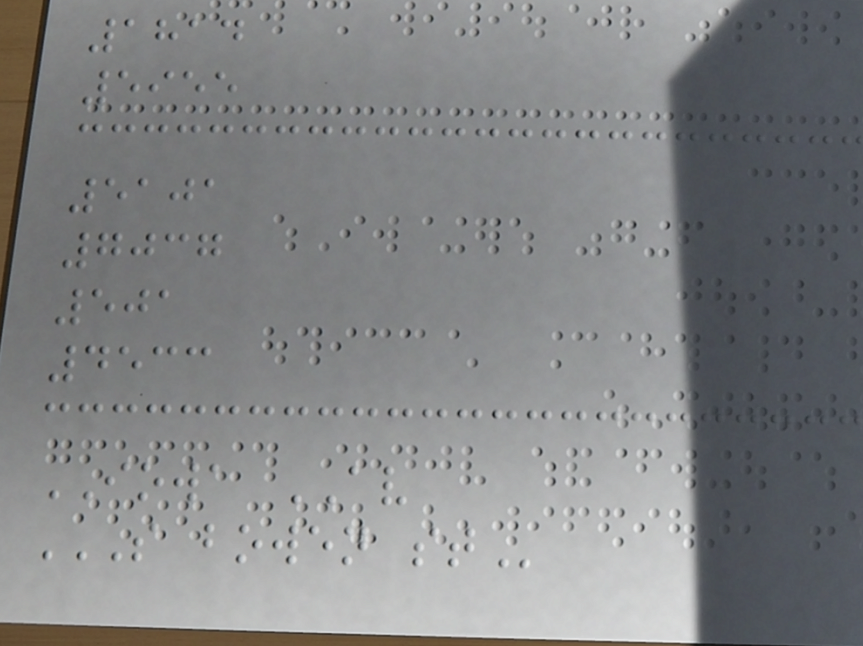1814
5955
5101
7037
501
4533
IOWA AV
S BOWEN ST
